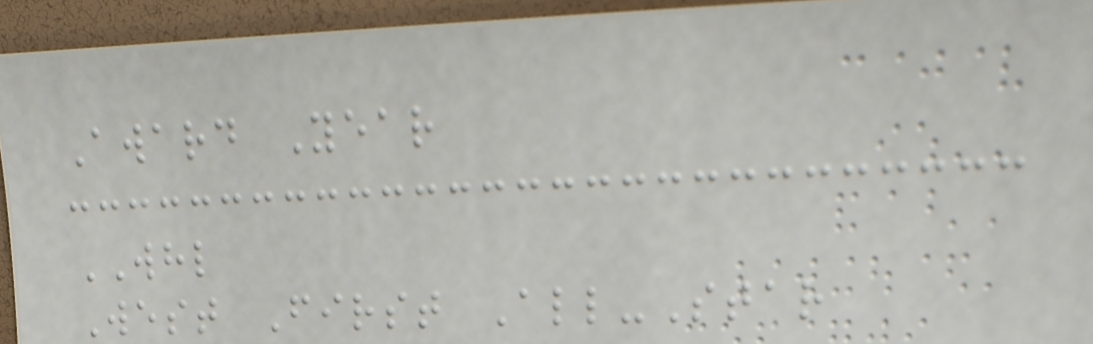Award Year
WHL
West First All-Star
